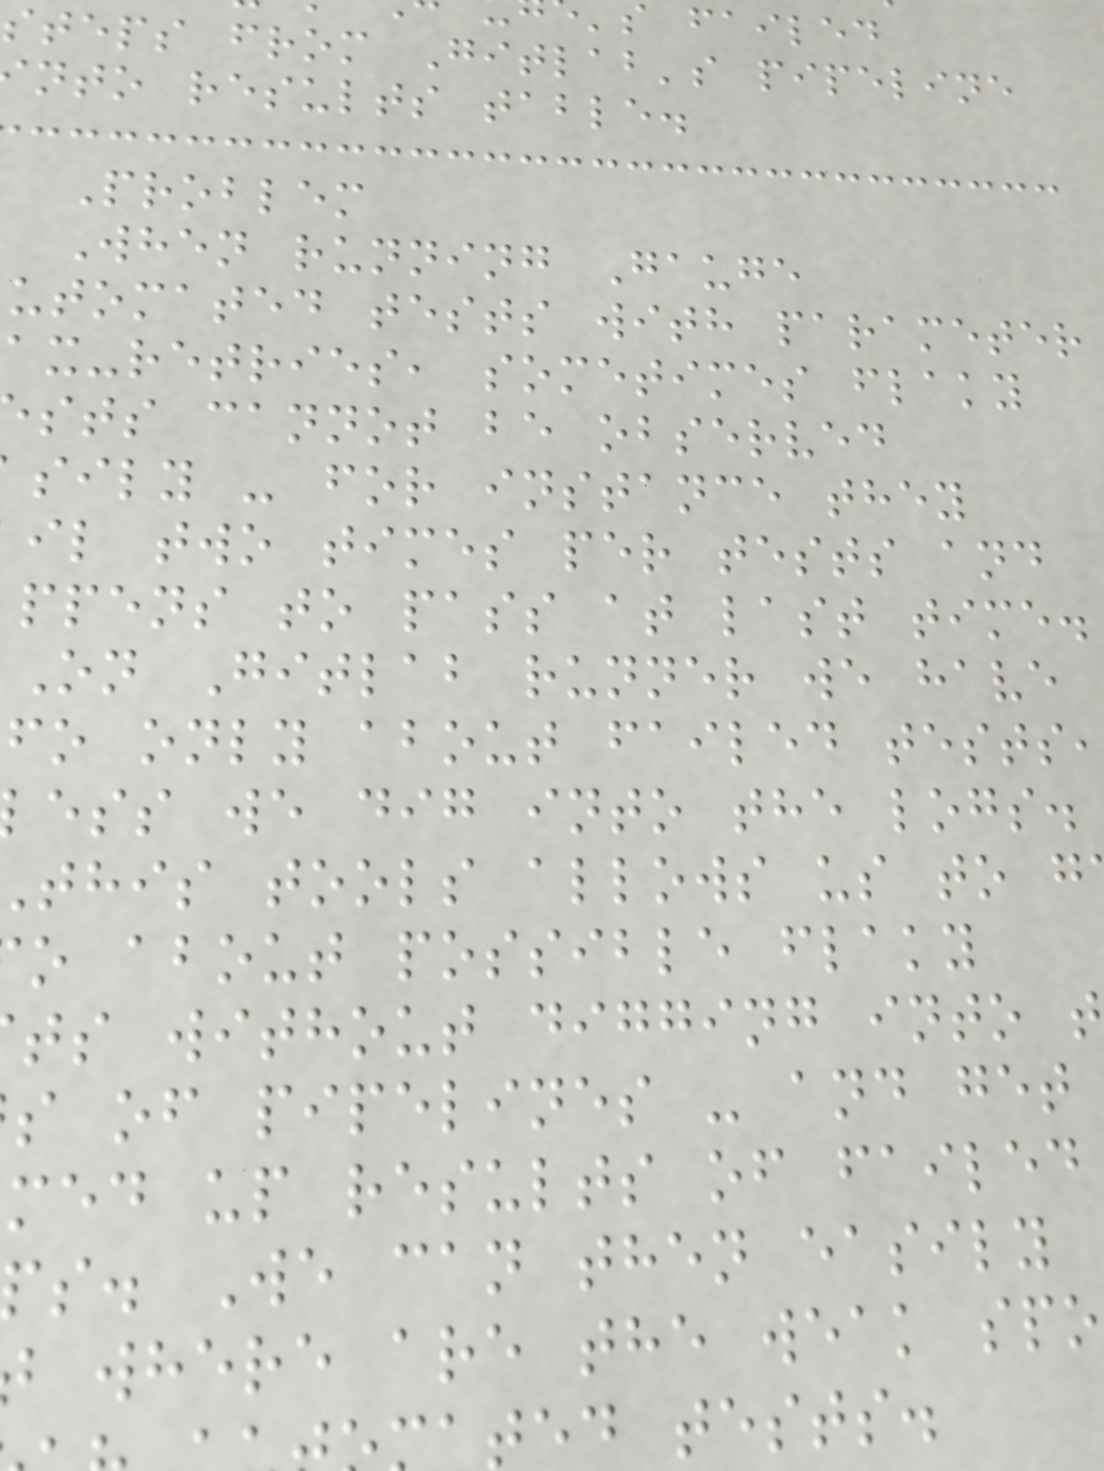s failed
steps from Gitlab's pipeline
nto results table.
Problem
When running Gauge
utomated tests with parameter
ax-retries, sometimes flaky
sts cannot be observed
sily - for instance they
il two times per tests and
ppens to pass at last time.
On Gitlab runner we have
fo only about failed tests
ess we dig into the logs.
this tools allows us to g
o about possible flaky
ts without digging into t
s of pipelines - and get
med up results of failed
s. We can then easily
where are the weak spo
ted tests.
